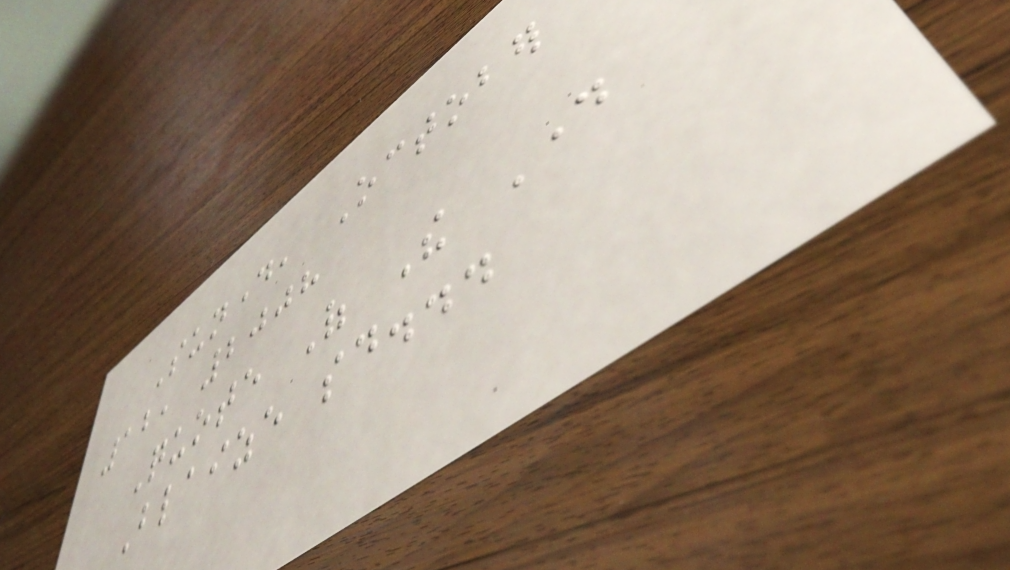Sunday, October
12, 2008
Quote Of The Day
Blaize said...
